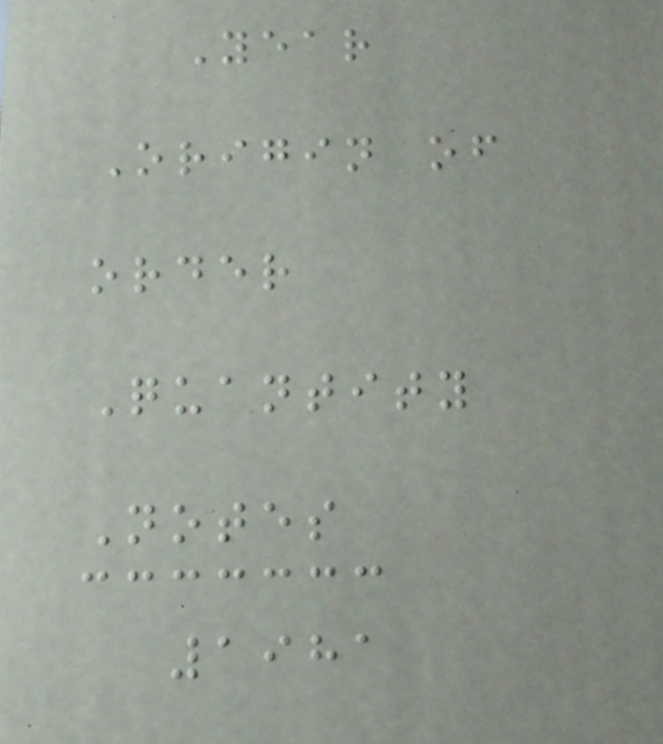Year
Origin of
order
Quantity
Notes
1981
